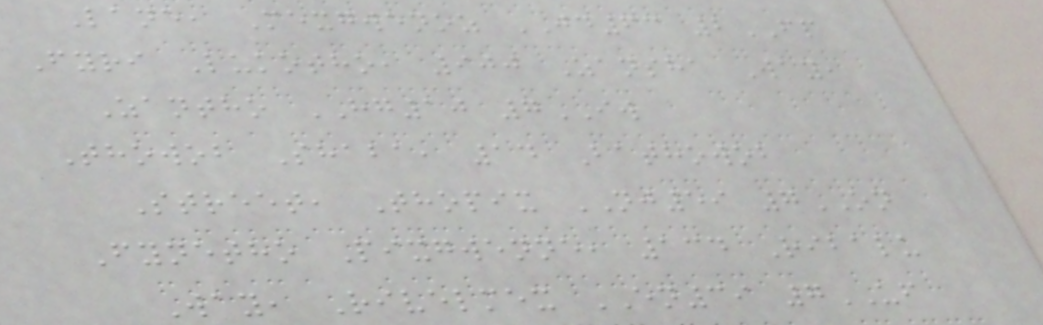Lane, Mexgwenoz JD63 2FP
Fyri Lukotho, 900 Zansha Way,
Zantho HG10 7IW
Thowob Shaba, 14 Bathowob
Street, Thopix NJ59 7ON
Fynetho Pixgwenne, 134 Ribalu
Way, Rivelmex EN39 7UF
